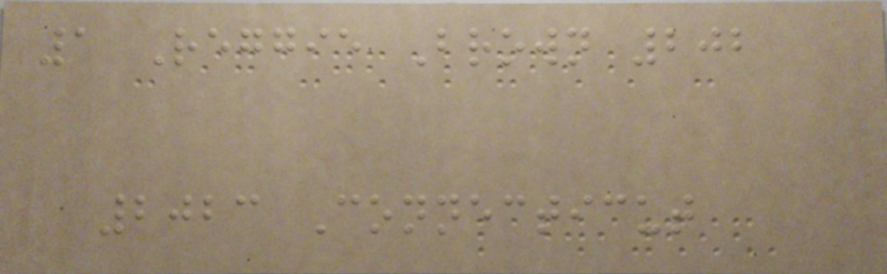1 Reggie Brown 202
2023 Connecticut
